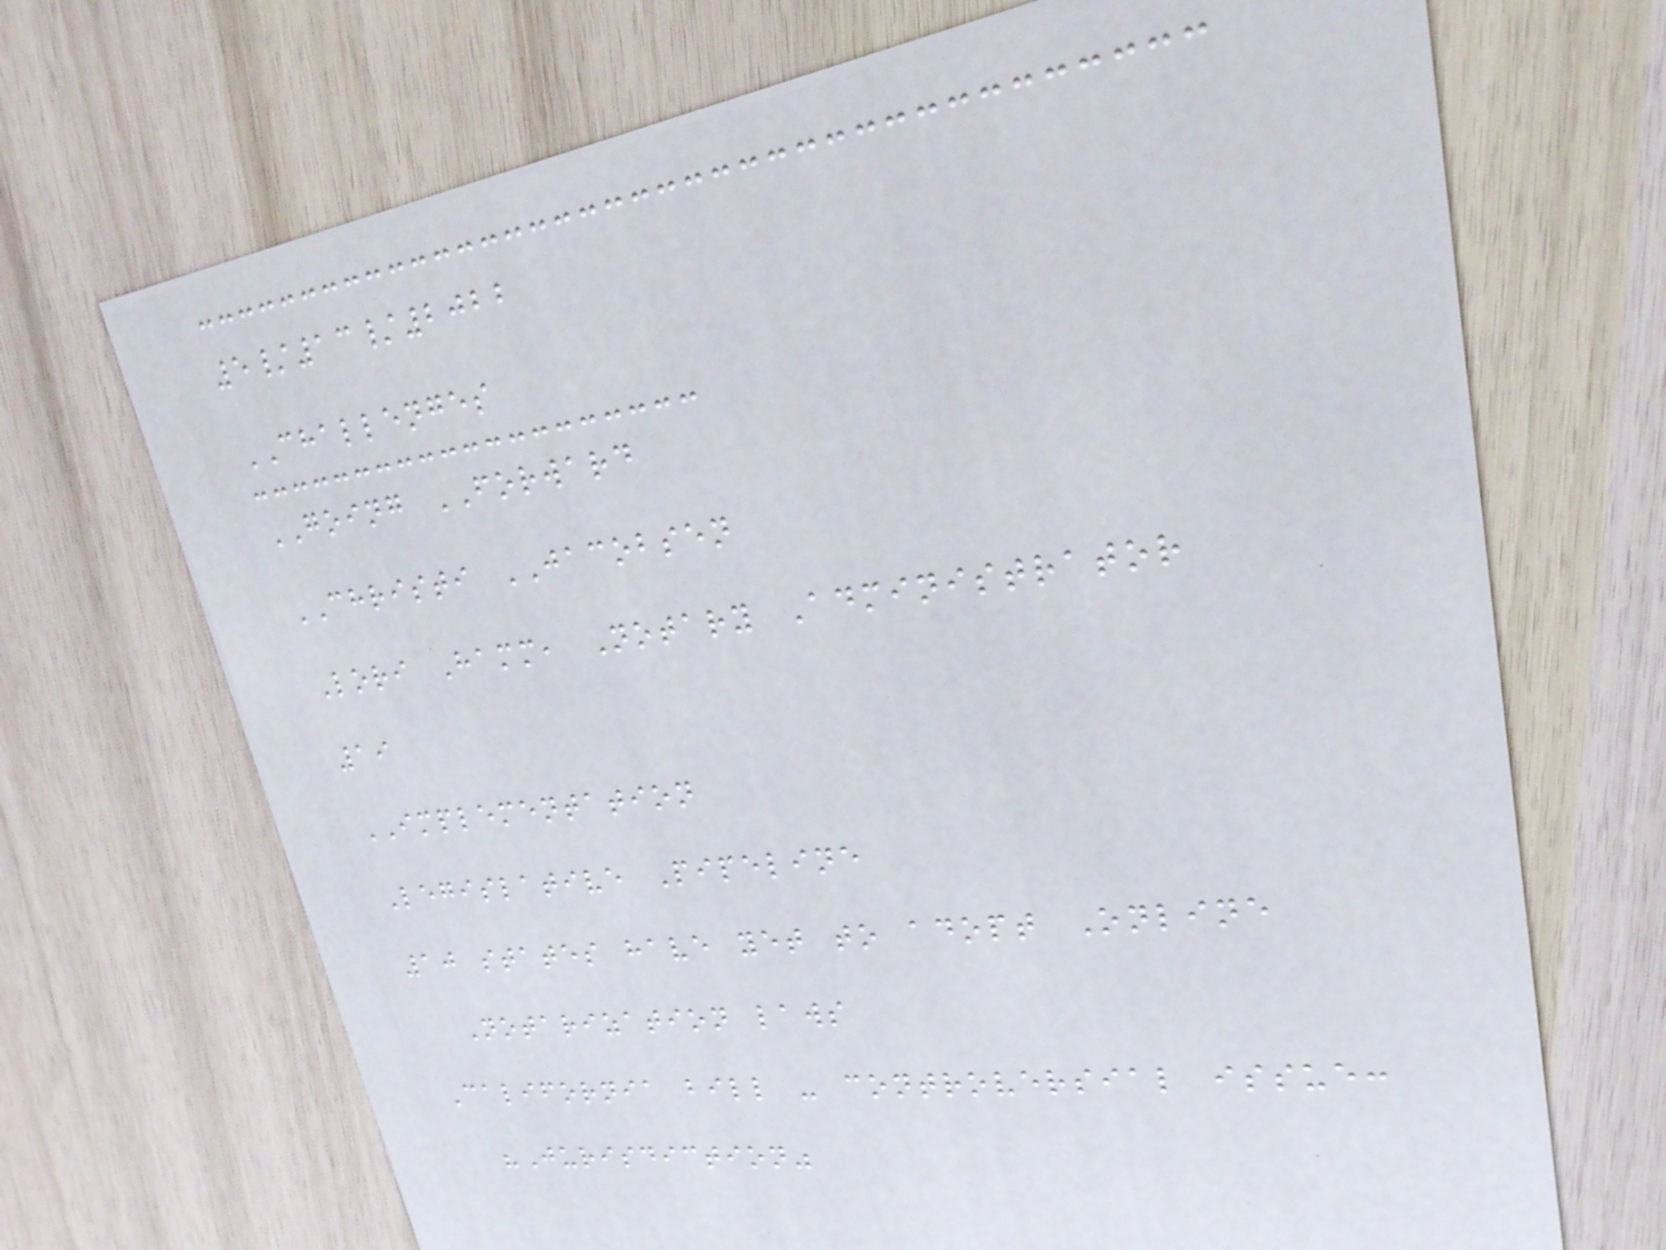5/13/2022
CHALLENGES
GOING FORWARD
CHRISTI JACOBSEN
Lori Hamm, Notary Administrator
19
IMPLEMENTATION
Legislative Pipeline
10 states have yet to adopt Online
Notarization laws
California bill - controversial issue:
"Jurisdiction"
